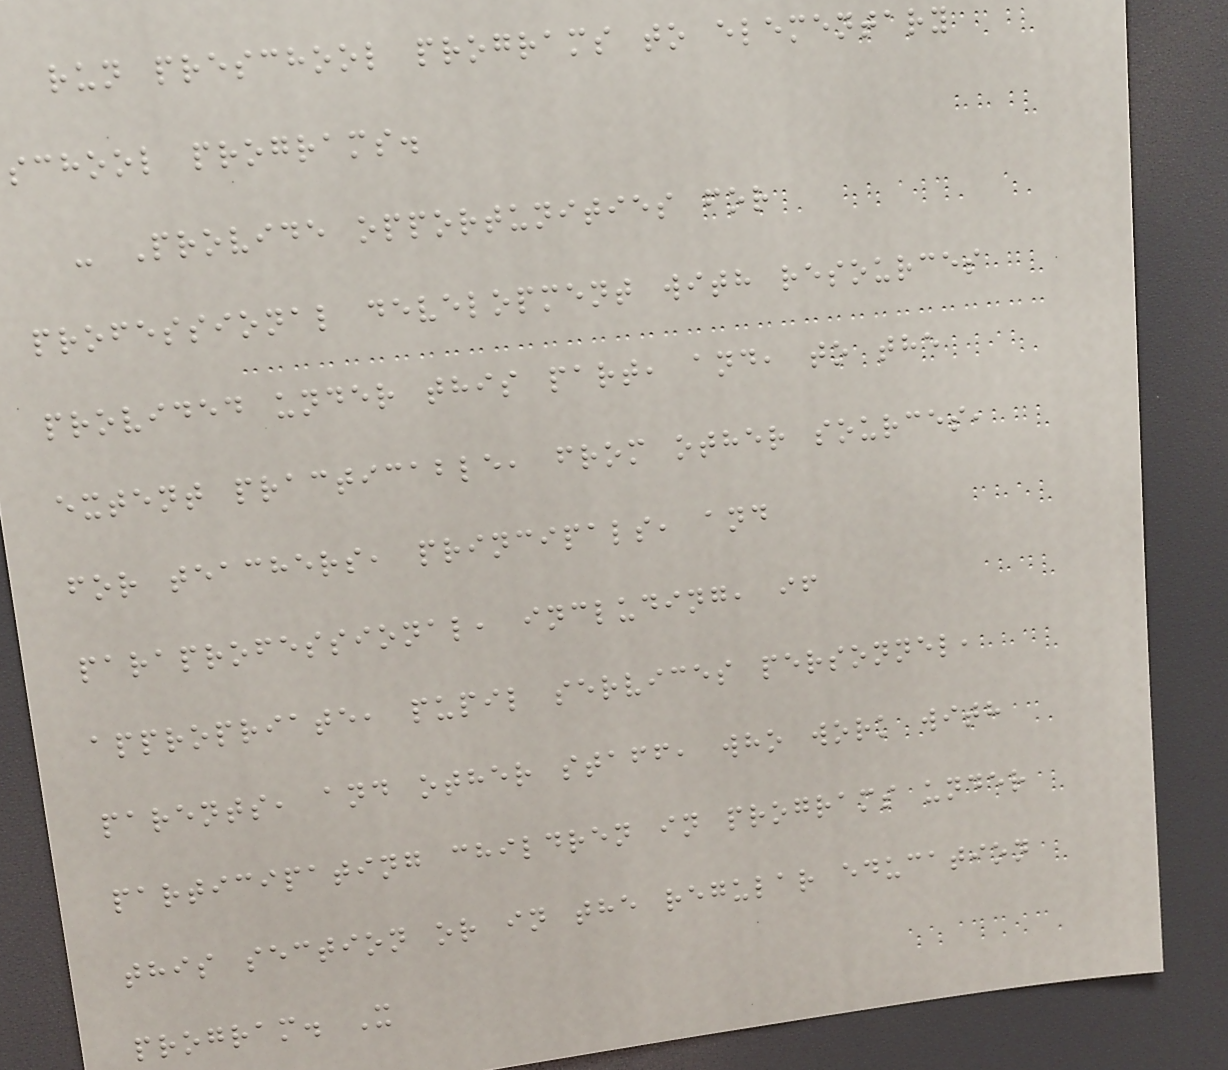run preschool programs to elementary
school programs.
- Provide opportunities for
professional development with resources
provided under this part, and, to the
extent practicable, from other sources,
for teachers, principals, and
paraprofessional, including, if
appropriate, pupil services personnel,
parents, and other staff, who work with
participating children in programs under
this section or in the regular education
program. X
